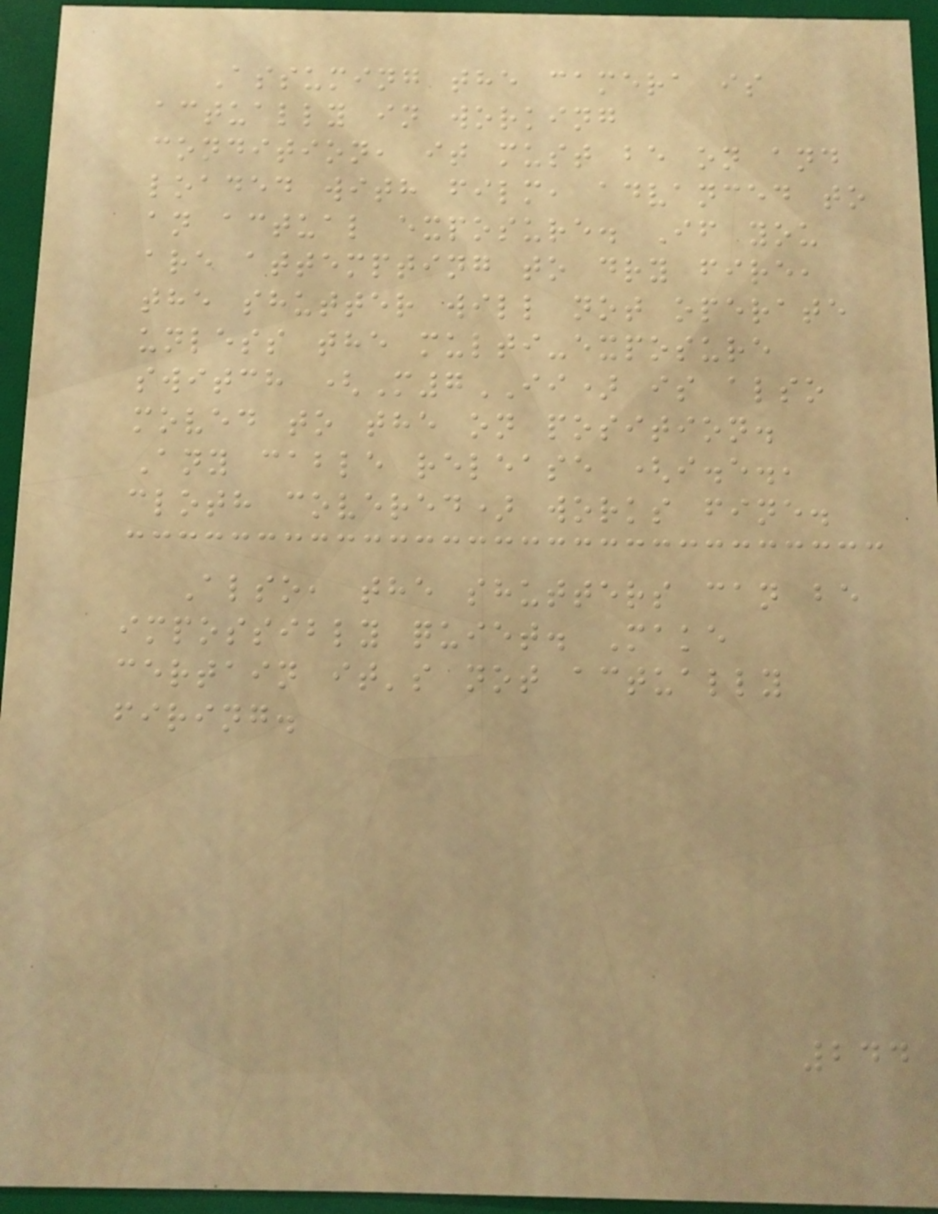Assuming the camera is
actually in working
condition, it must be on and
loaded with film, advanced to
an actual exposure. If you
are attempting to dry fire,
the shutter will not operate
unless the multi-exposure
switch (M7II) is also
moved to the on position.
Any cable release (i.e.,
cloth covered) works fine.
Also, the shutters can be
impossibly quiet. Make
certain it's not actually
firing.
244
